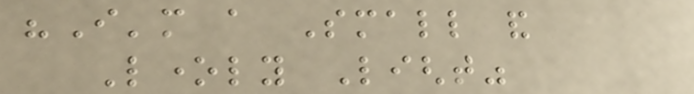"I'm a Small and
Lonely Light"
